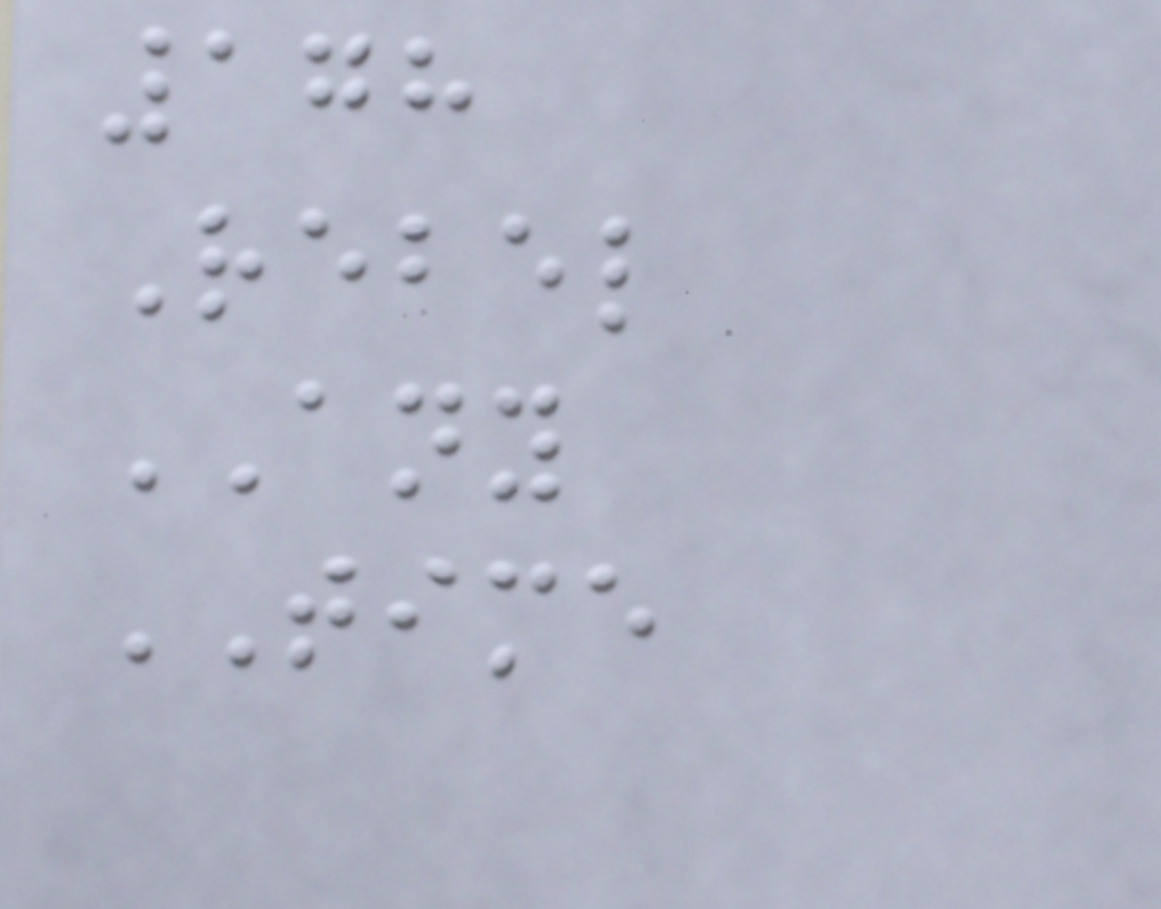178
Rebel
ANY
TIME
